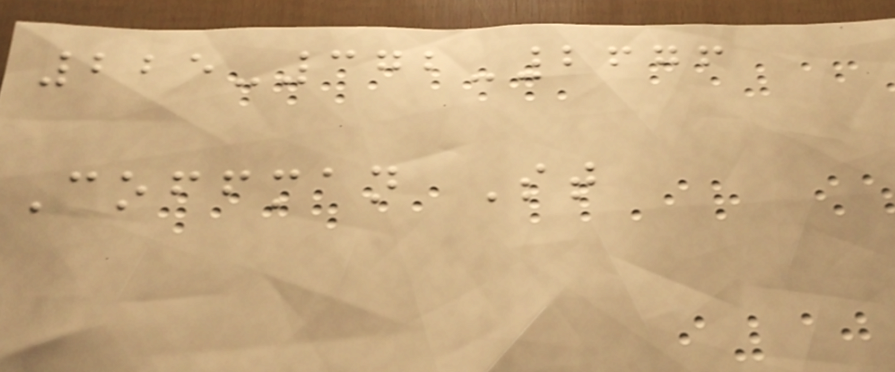225-372-2676
Coffman St
